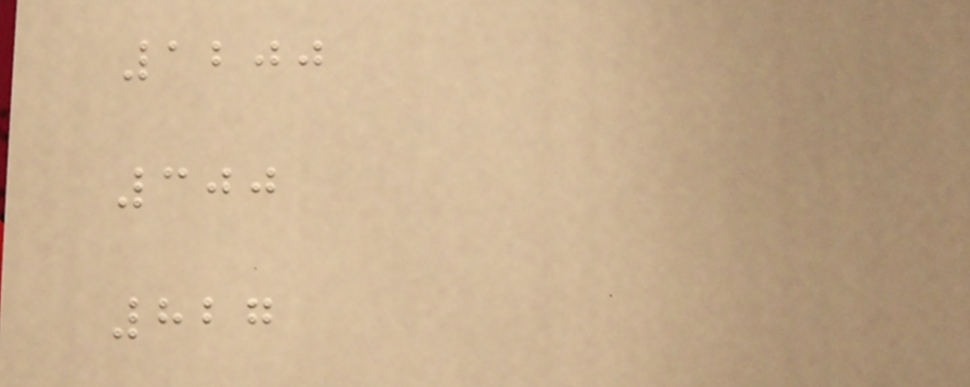1200
300
827
